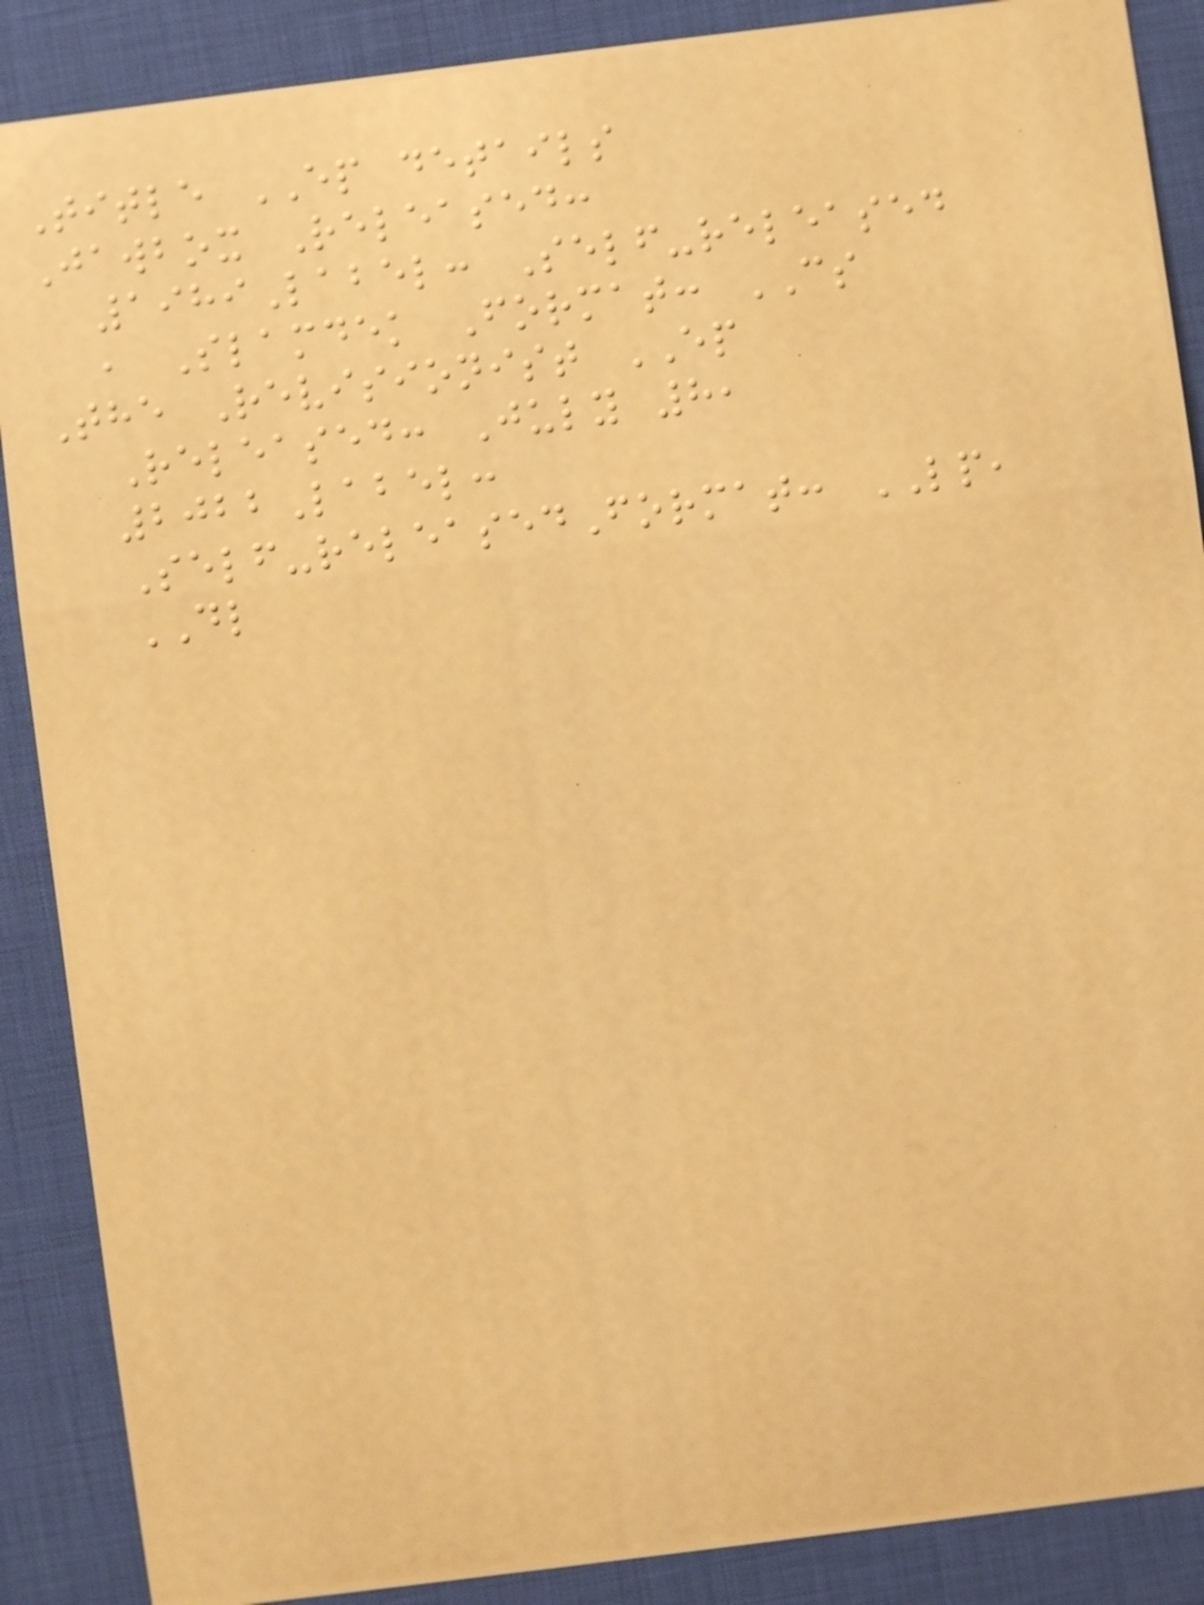Title EP details
Jawbox Released:
1989Label: Self-released
, Slamdek Format: CS
The Revisionist EP
Released: July 8,
2022Label:
Self-releasedFormat: LP,
DL
